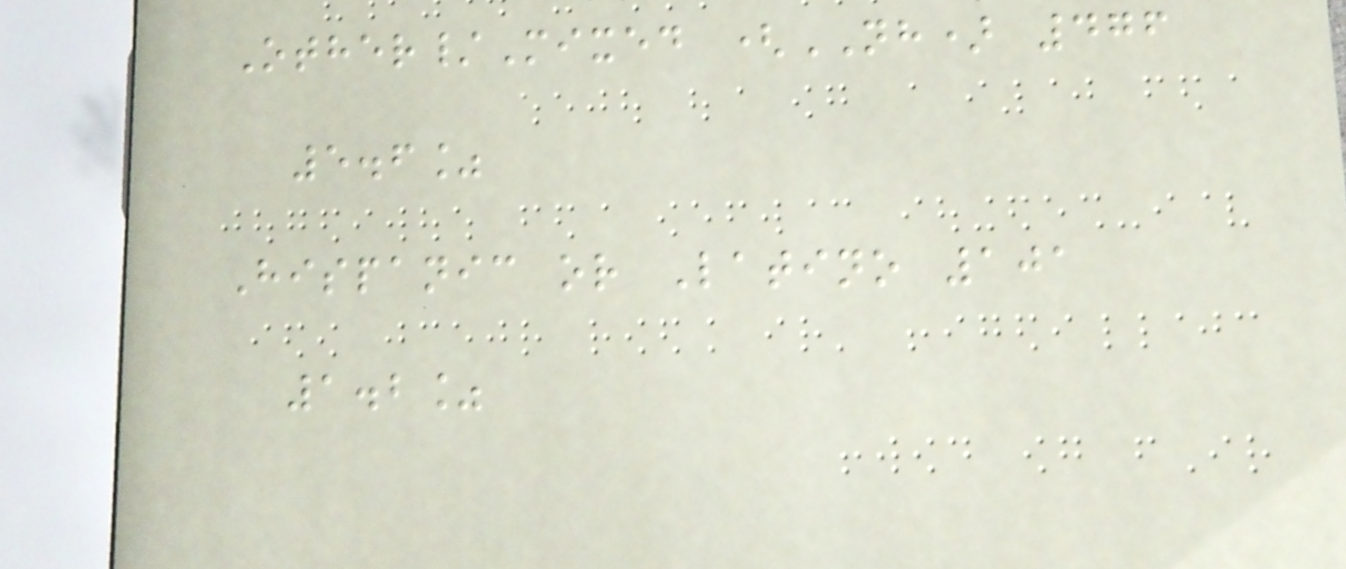Other/Mixed (NH) 476
5.6%
Hispanic or Latino 101
1.2%
